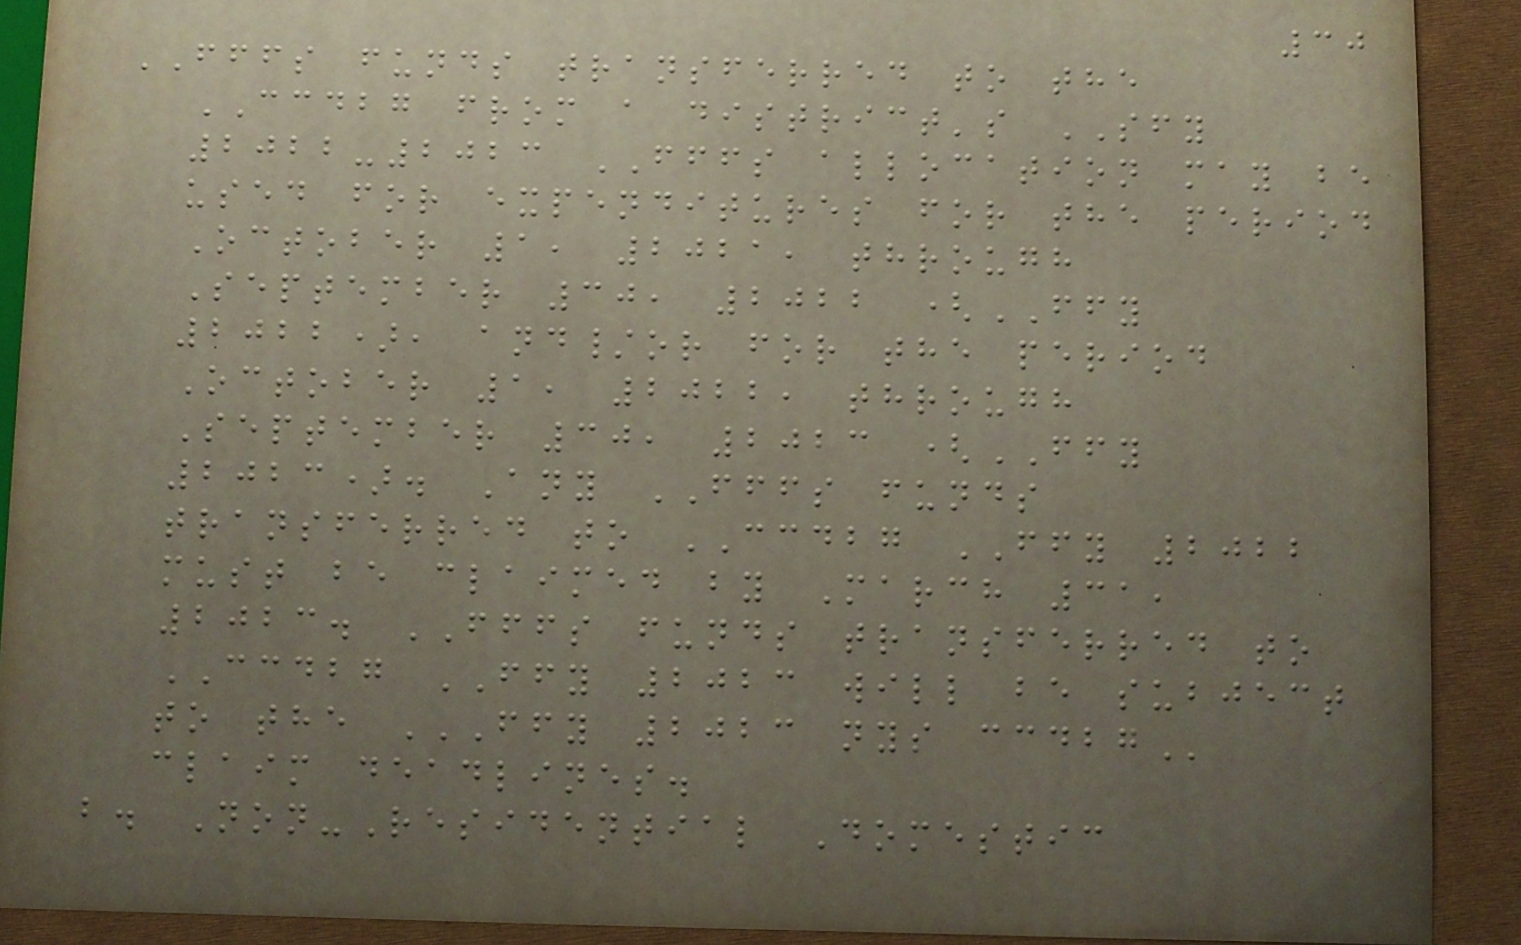30
FFFS funds transferred to the
CCDBG from a district's SFY
2022-2023 FFFS allocation may be
used for expenditures for the period
October 1, 2021, through
September 30, 2022 (FFY
2022), and/or for the period
October 1, 2022, through
September 30, 2023 (FFY
2023). Any FFFS funds
transferred to CCDBG FFY 2022
must be claimed by March 31,
2023. FFFS funds transferred to
CCDBG FFY 2023 will be subject
to the FFY 2023 NYS CCDBG
claim deadlines.
b. Non-Residential Domestic
